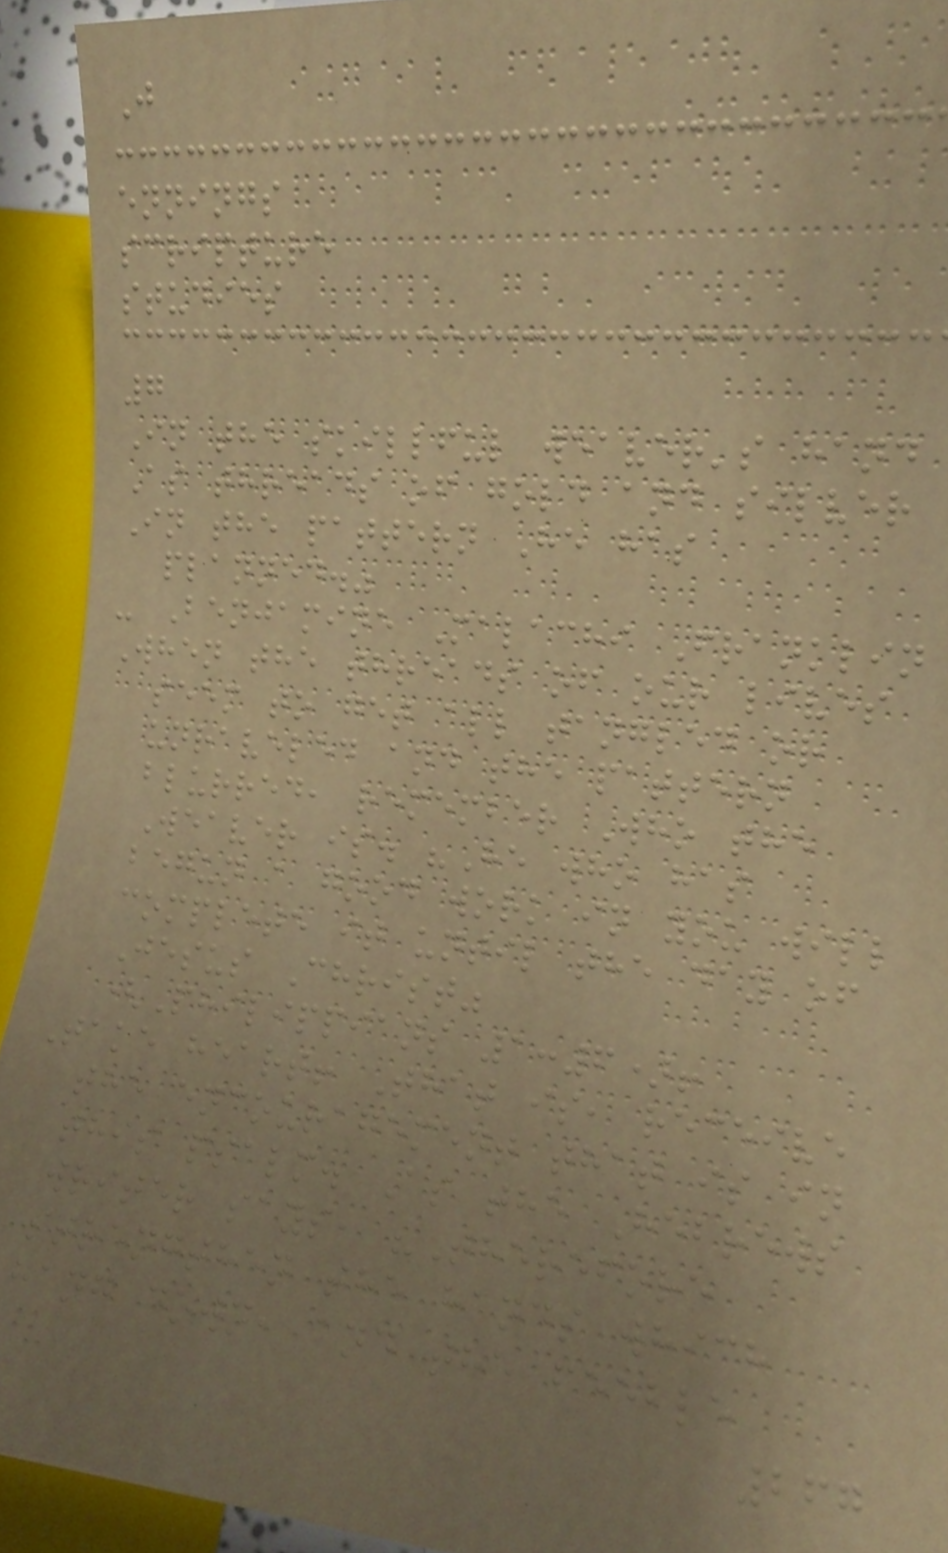J
ennings
scripture
studies
7
In the skillful weaver's hand
As threads of gold and silver
In the pattern He has
planned."
- Benjamine Malachi Franklin
When the threads of our lives
seem to get all tangled or
unraveled and the pattern
blurred, remember Who the
Weaver is. "He who has
begun a good work in you will
complete it until the day of
Jesus Christ"
(Philippians 1:6)!
Take heart! That is, receive
the encouragement that is in
this psalm. As the Hebrews
writer says, "Therefore
strengthen the hands which
hang down, and the feeble
267
